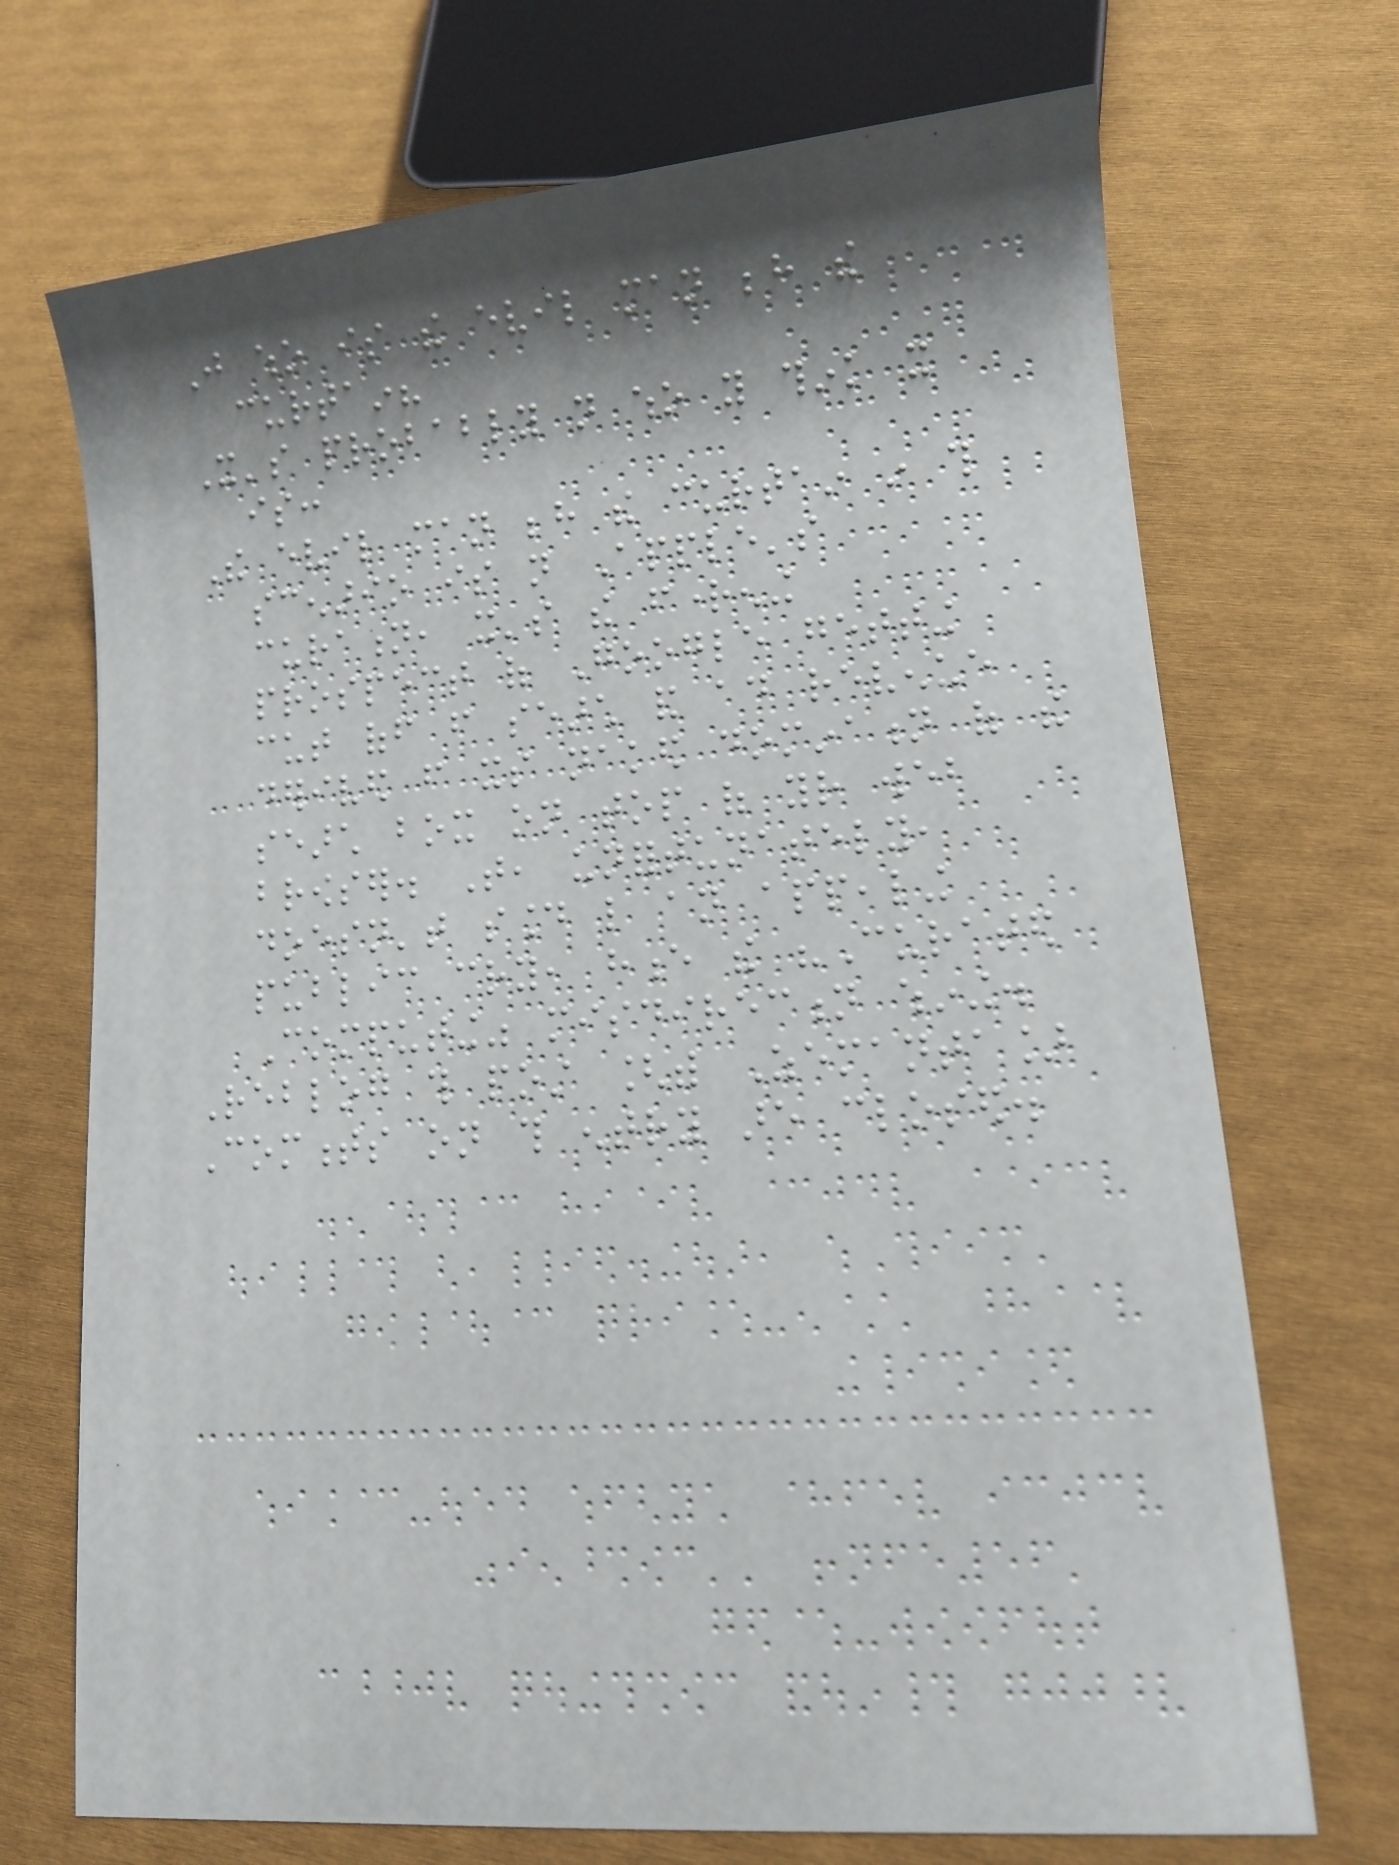Just who is the evil man behind the
curtain?
It's probably not who you think it
is:
The evil man behind the curtain in this
scenario is not Apple's
curation, it's the frightening
prospect of Google getting
cut off from search and ad revenue
derived from its naked domination of the
search box on top of your web
browser. That, unfortunately,
doesn't sound like an appealing
public cry, hence the "Curated
Computing" misdirection whining.
Reblog this post [with Zemanta]
Comments on this entry are closed.
